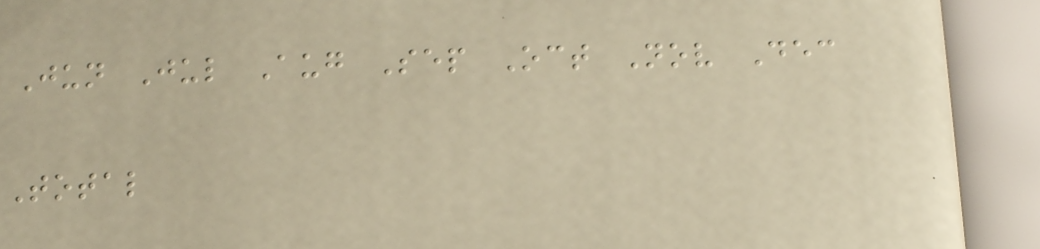Jun Jul Aug Sep Oct Nov Dec
Total
